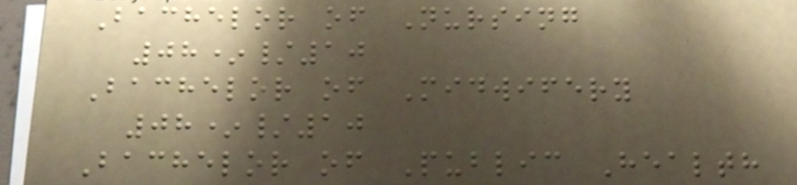Bachelor of Nursing
08*/10
Bachelor of Midwifery
08*/10
Bachelor of Public Health
